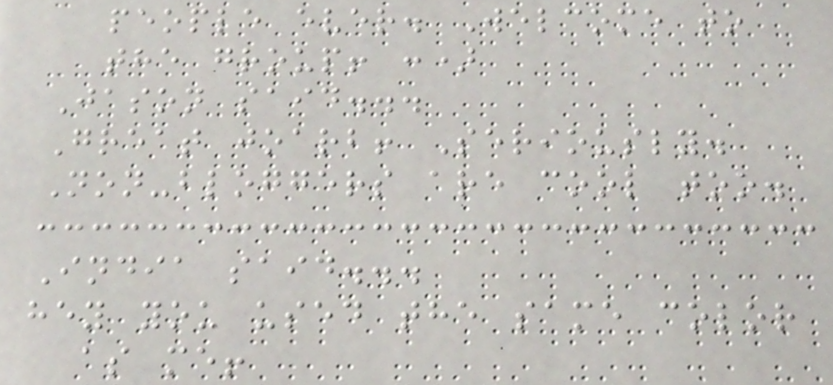people ever. Welcome to
the group! :)
Jason said...
Great joarb! Seriously.
Non-bloggers are cool too.
India said...
hey you used the same color
as me!
